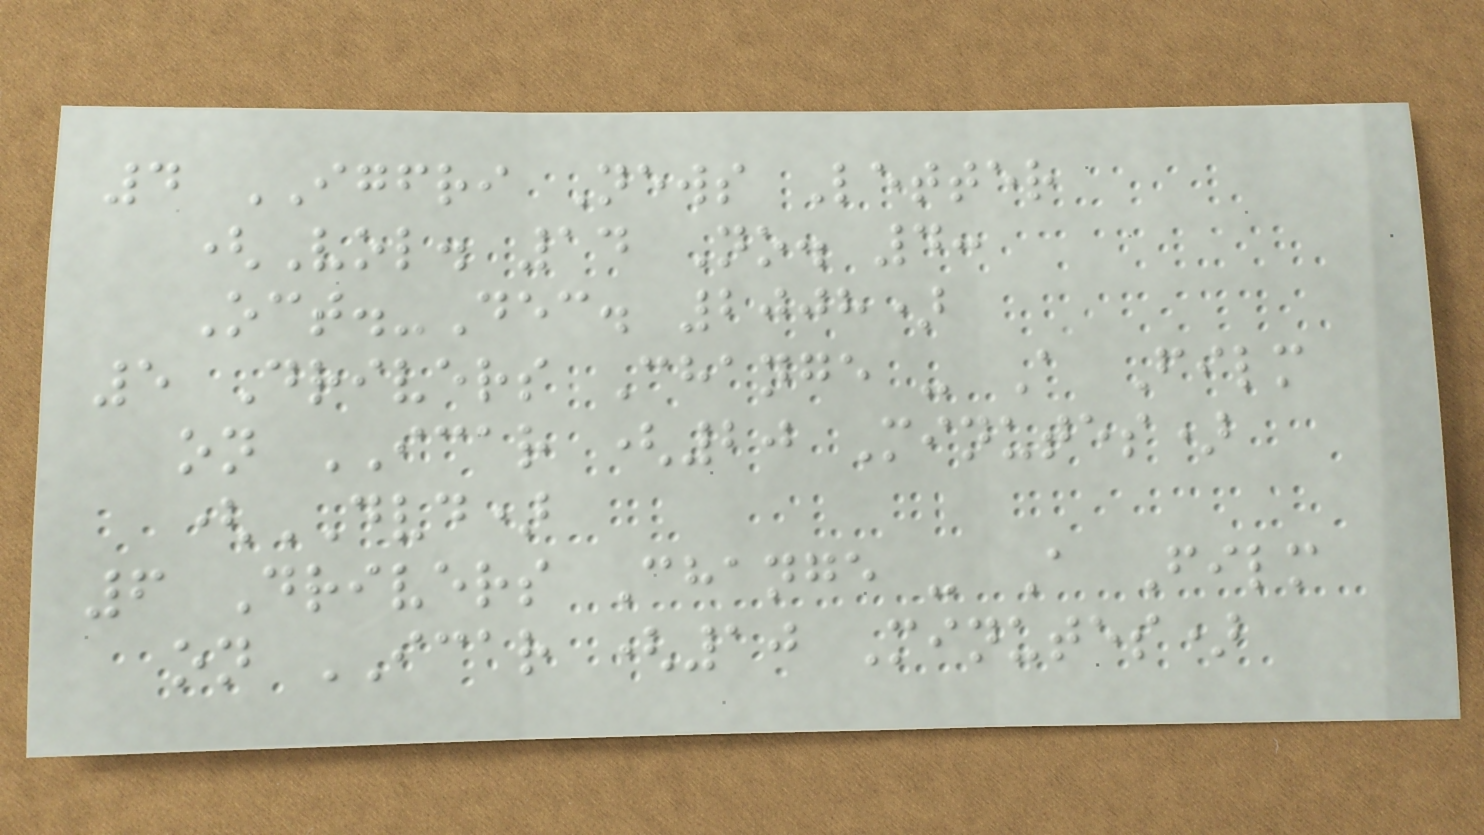4 IGFRI News Letter
(Vol. 14 No. 4:
Oct.-Dec. 2008)
5 Drivers Change - A Film
on ICAR (20 Minutes)
(DVD)
6 Drivers Change - A Film
on ICAR (10 Minutes)
